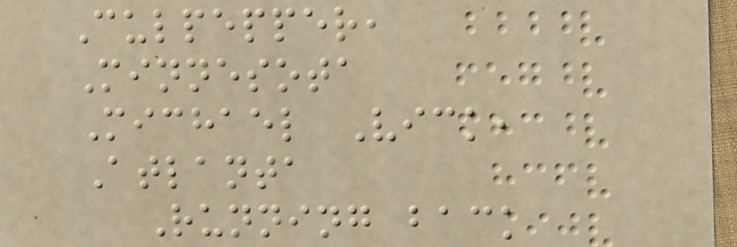Culpepper,
Minnesota
Michael Vick,
Atlanta
Running back
